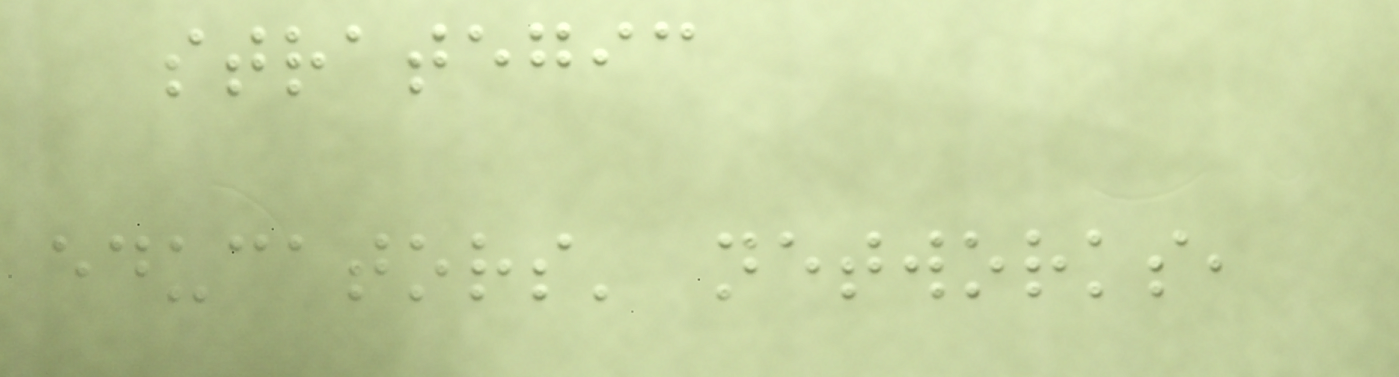strategic
educators' networks,
